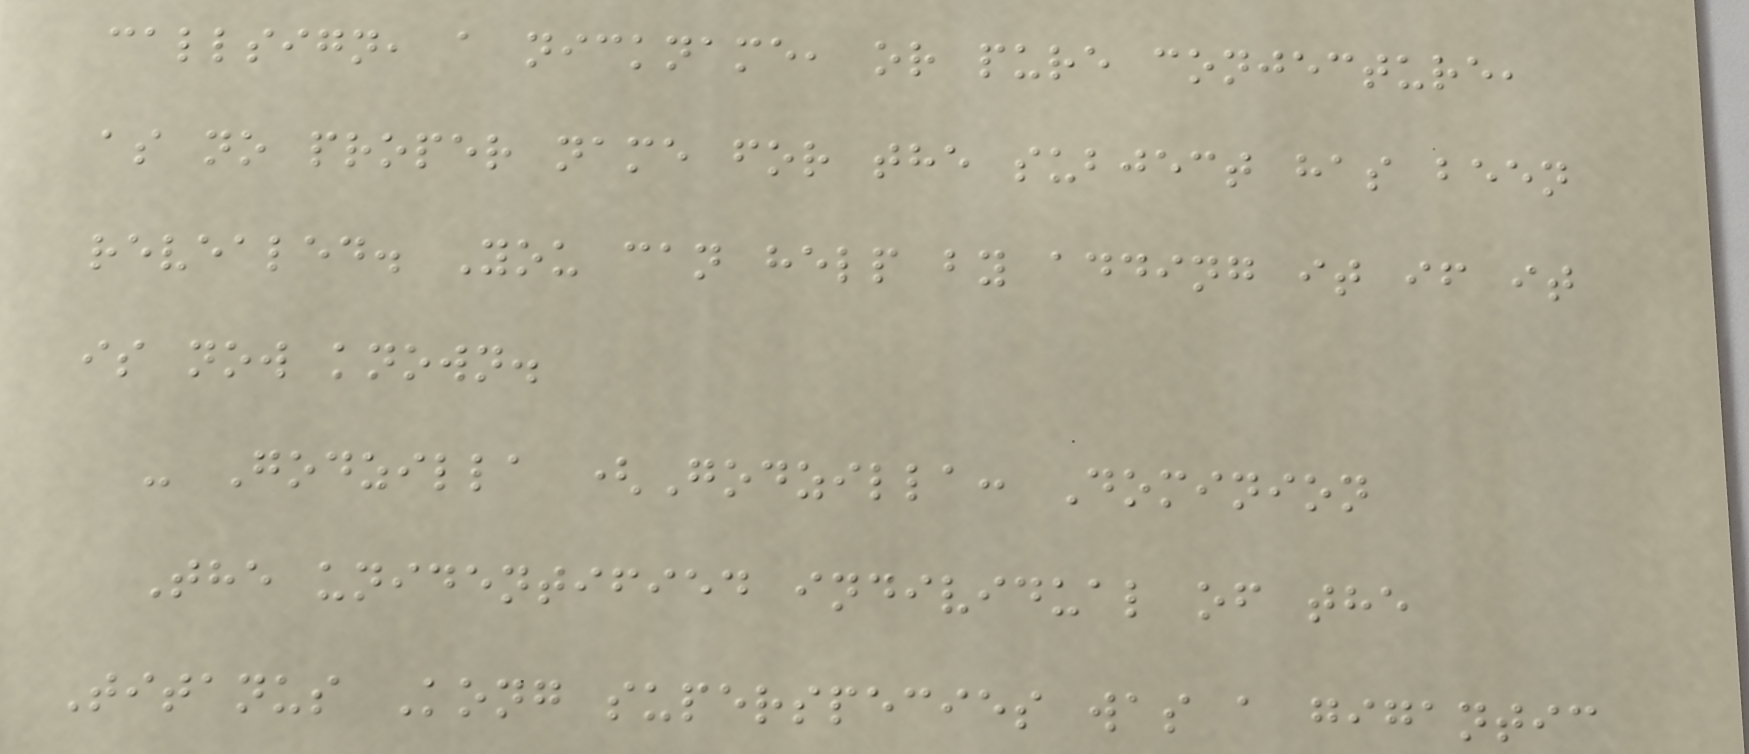callsign, a nickname, or pure conjecture,
as no proper name for the subject has been
revealed. You can help by adding it if it
is now known.
- Godzilla (Godzilla: Dominion
The unidentified individual of the
Titanus Kong superspecies was a gigantic
